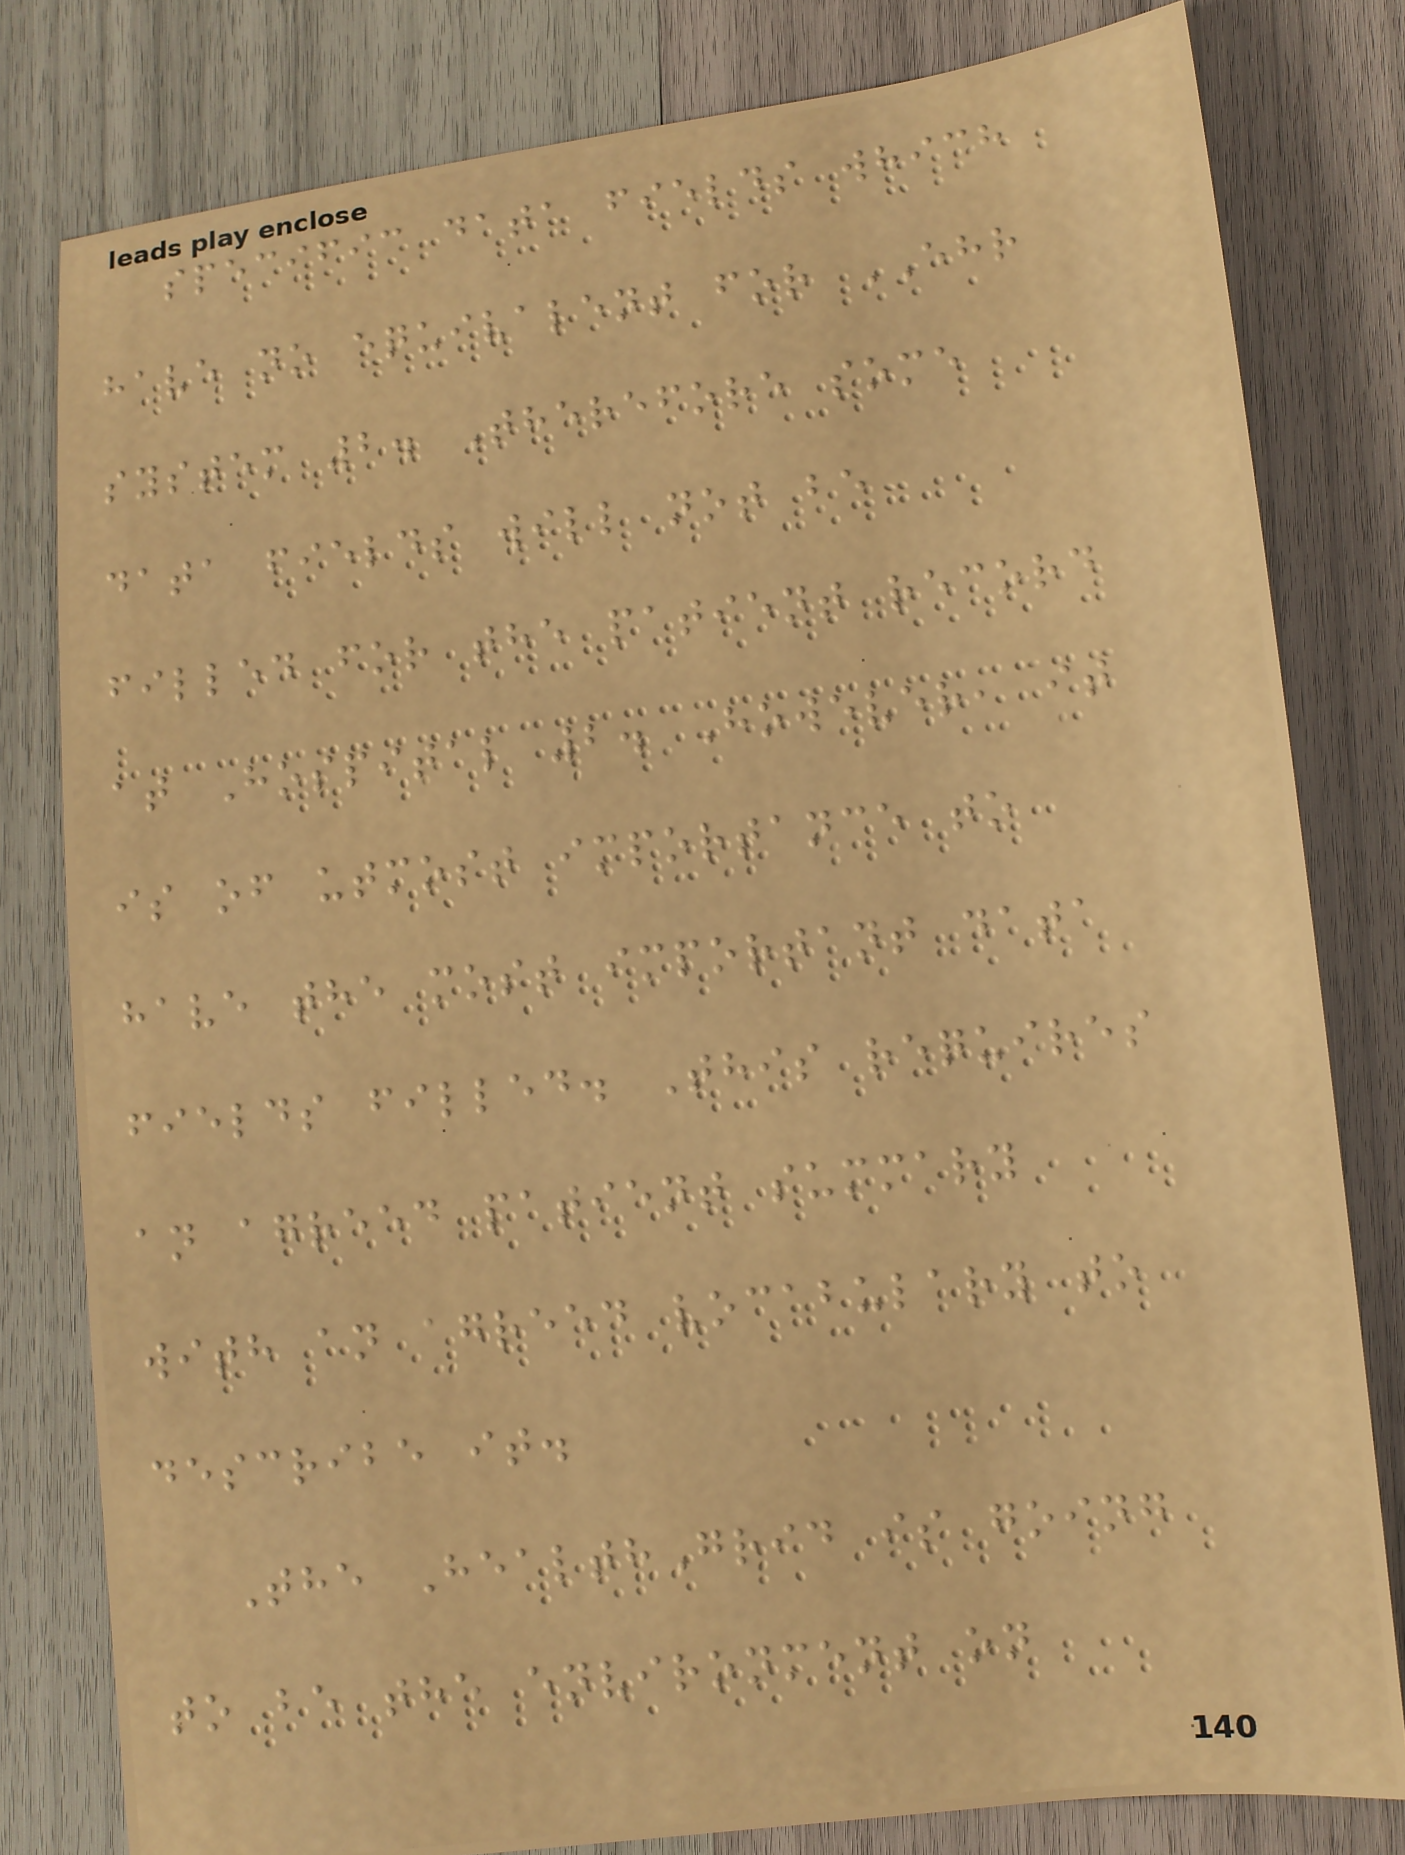specific data fields which
have no equivalent for EHR
system 2. Therefore some
data fields will not be
filled for the patient record
at Hospital 2. However, it
is of utmost importance to
have the most important data
fields filled. This requires
an agreed patient summary
with an agreed vocabulary to
describe it.
The HealthGrid is going
to be the environment on
